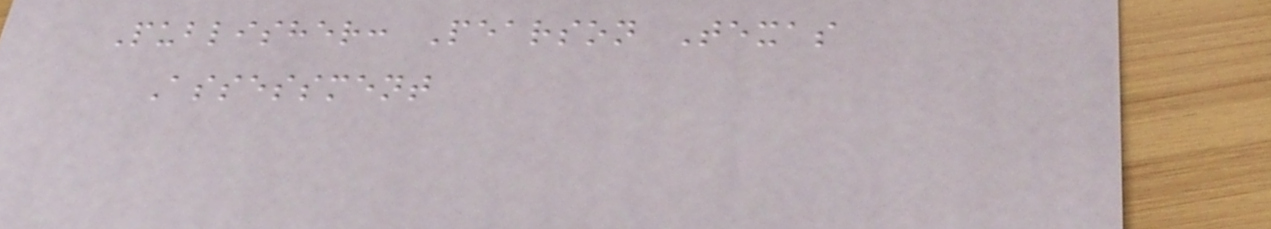Publisher: Pearson Texas
Assessment
